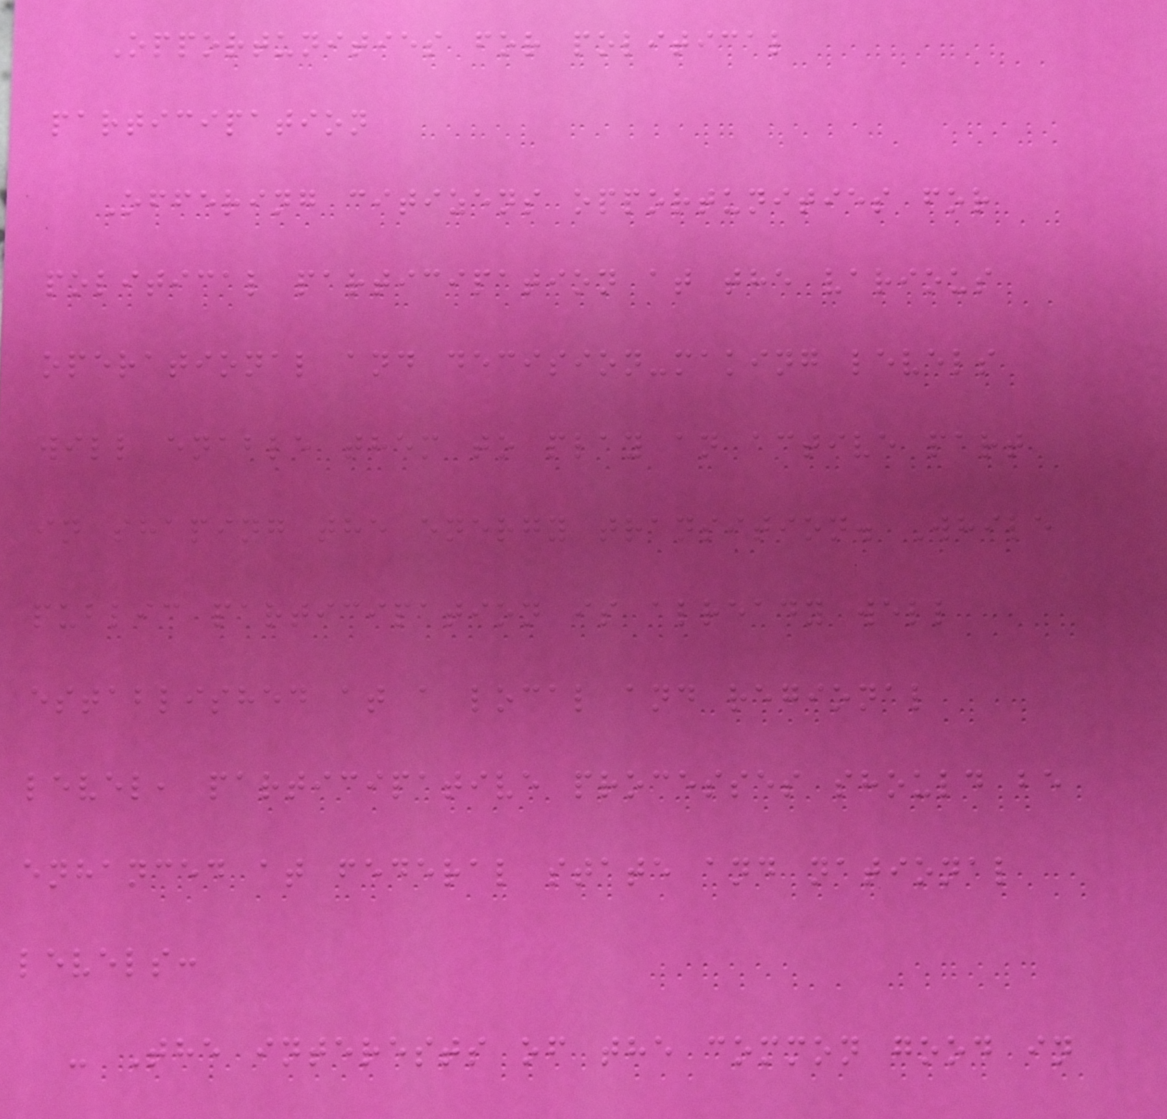Opportunities for political
participation
Offering citizens opportunities for
political participation at the various
operational and decision-making levels
will enable them to play an active part
in shaping the energy transition. While
public participation is already well
established at a local and regional
level, participative processes should be
enhanced at federal state and national
levels:
- The interests of the common good in
